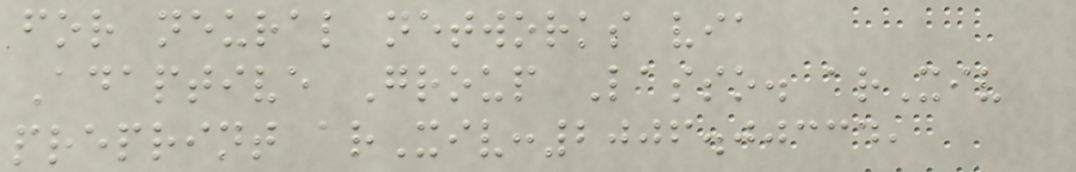for neural networks via
Adaptive Group Lasso. arXiv
preprint arXiv:2006.00334,
